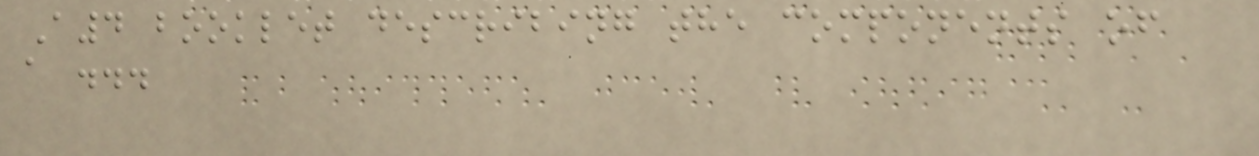A4 booklet describing the components of
a ...
